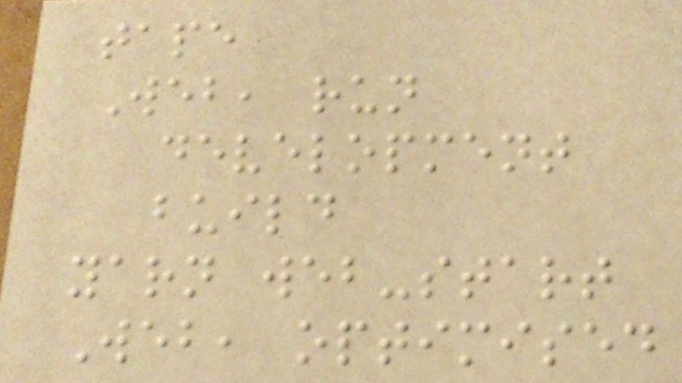tape
Web, run
development
build
yarn web-start
Web, optimised
